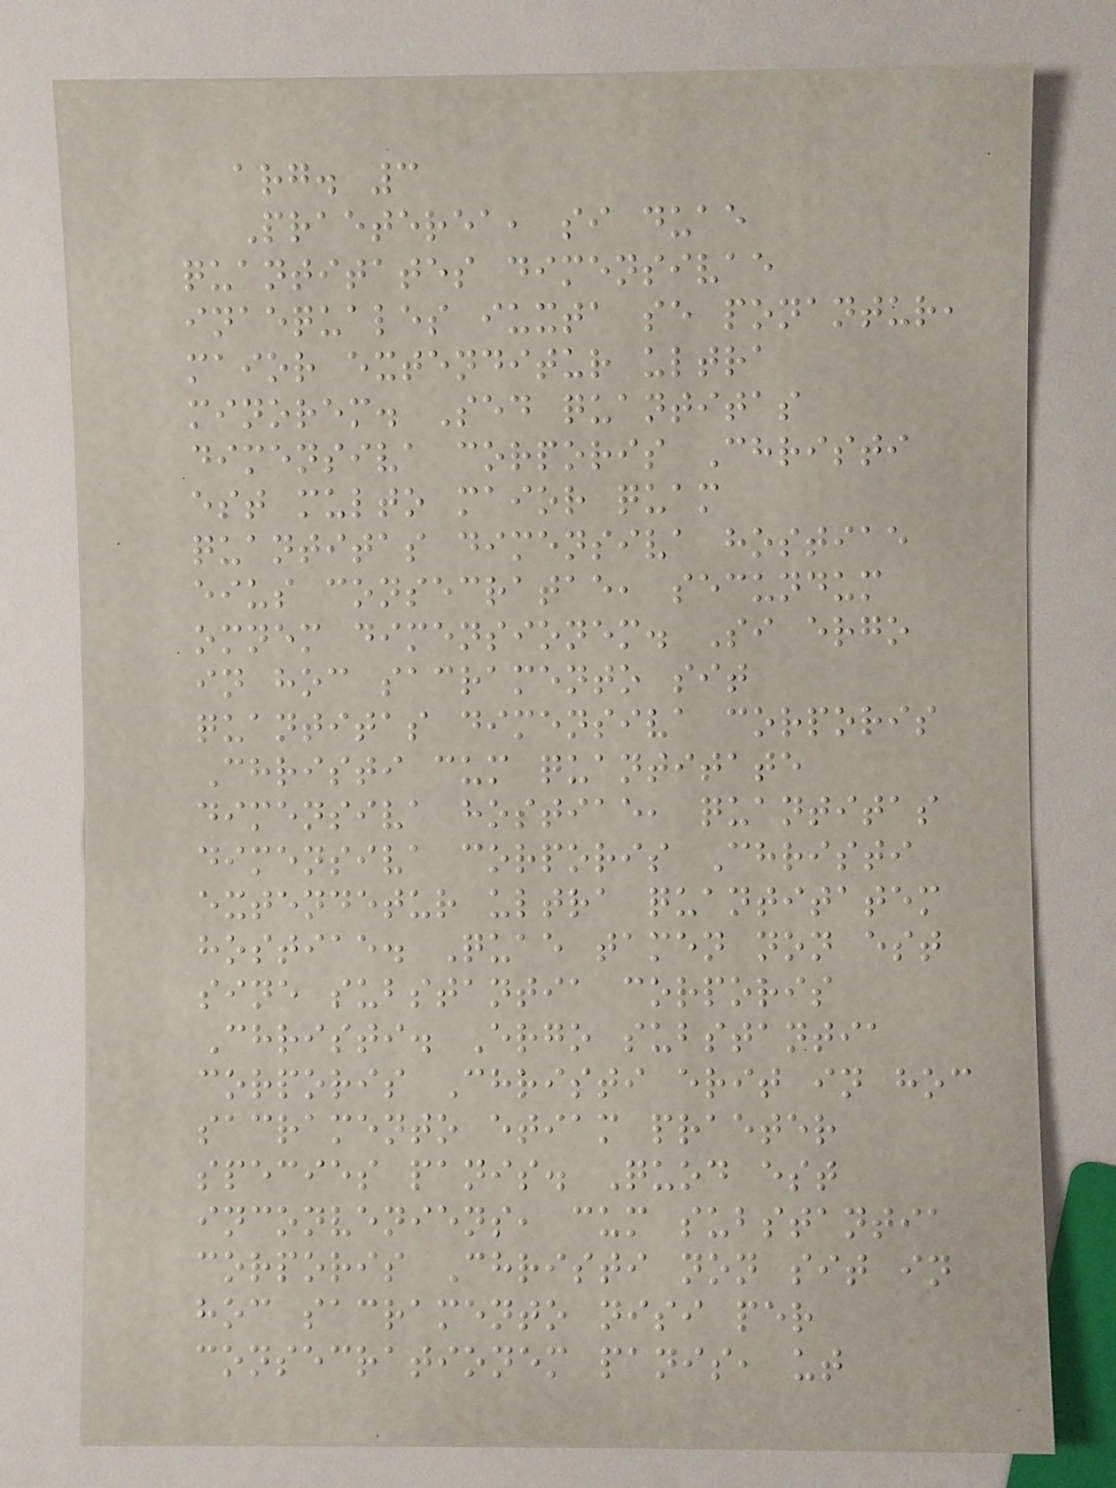arg. 3
Praeterea, si duae
quantitates dimensivae
inaequales iuxta se ponantur,
maior extenditur ultra
minorem. Sed quantitas
dimensiva corporis Christi
est multo maior quam
quantitas dimensiva hostiae
eius consecratae, secundum
omnem dimensionem. Si ergo
in hoc sacramento sit
quantitas dimensiva corporis
Christi cum quantitate
dimensiva hostiae, quantitas
dimensiva corporis Christi
extendetur ultra quantitatem
hostiae. Quae tamen non est
sine substantia corporis
Christi. Ergo substantia
corporis Christi erit in hoc
sacramento etiam praeter
species panis. Quod est
inconveniens, cum substantia
corporis Christi non sit in
hoc sacramento nisi per
consecrationem panis, ut
